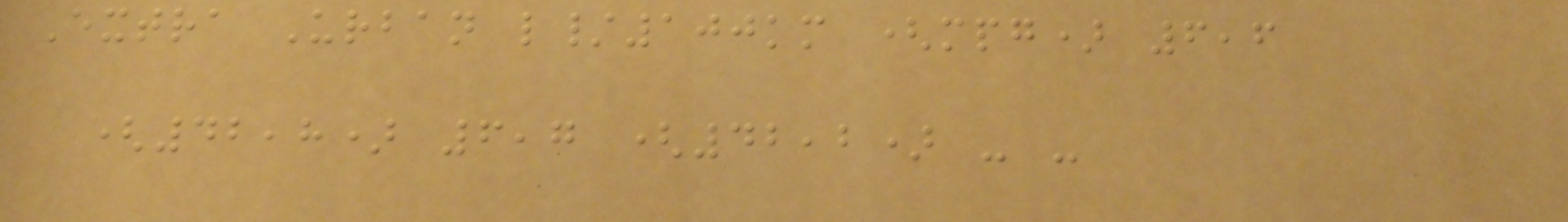Extra Urban l/100km (mpg) 6,6
(42,8) 6,7 (42,2) - -
